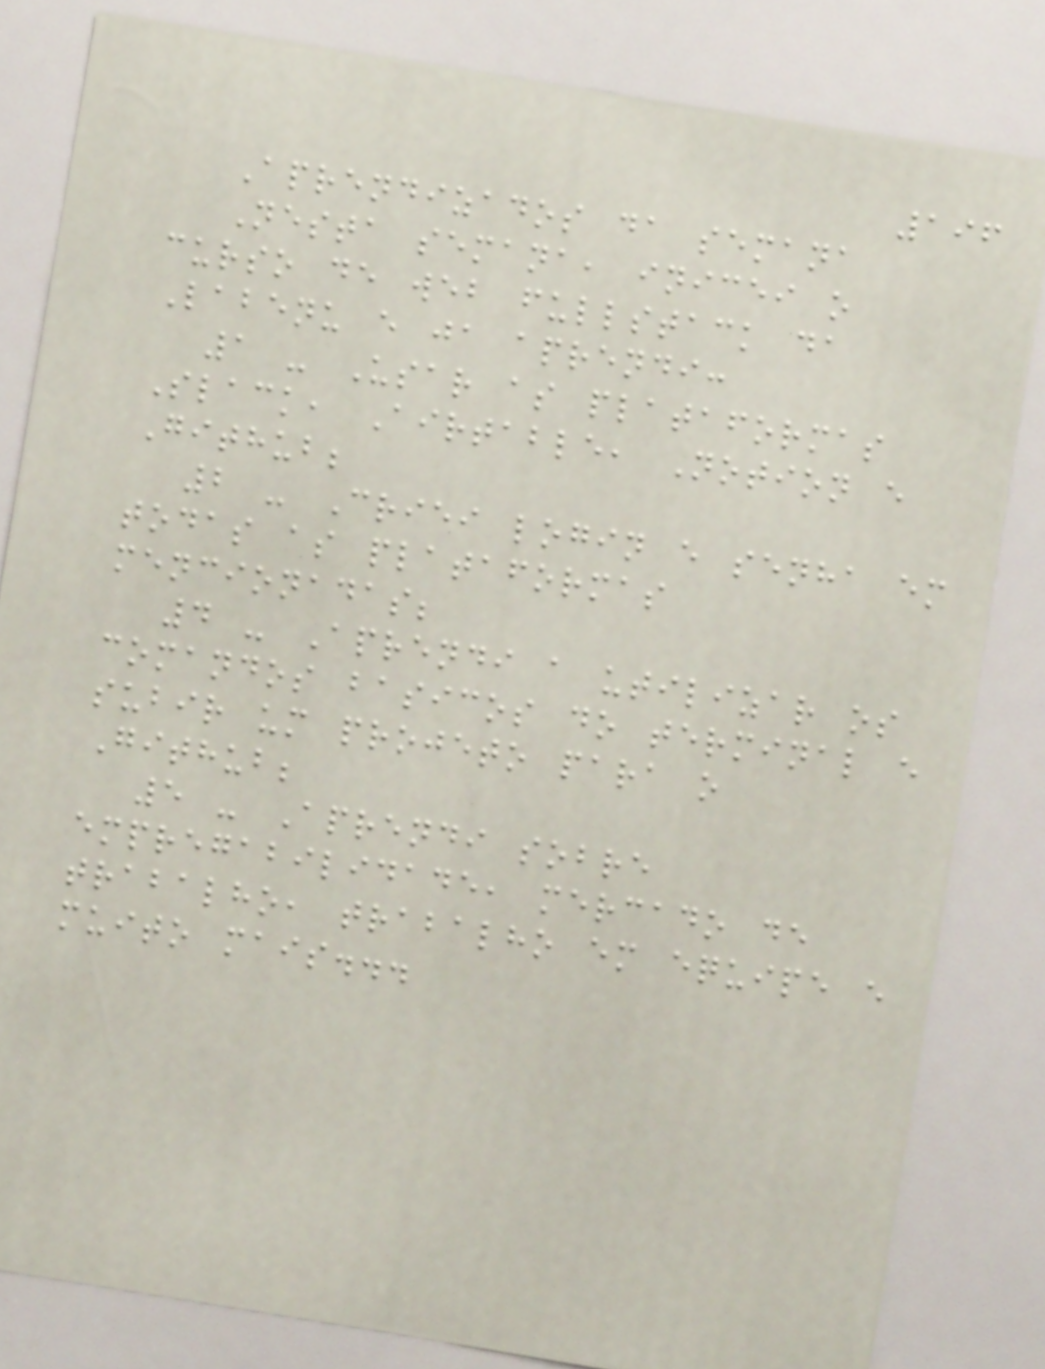196
Aprendizados da semana
Nesta semana, inicei o
curso de web fullstack da
Labenu e ja aprendi:
1 - Usar as plataformas
Slack, Airtable, Notion e
Github;
2 - Criei login e senha em
todas as plataformas
mencionadas;
4 - Aprendi a utilizar os
comandos basicos do terminal e
subir um projeto para o
Github;
5 - Aprendi sobre
empregabilidade, mercado de
trabalho, trabalho em equipe e
muito mais...
